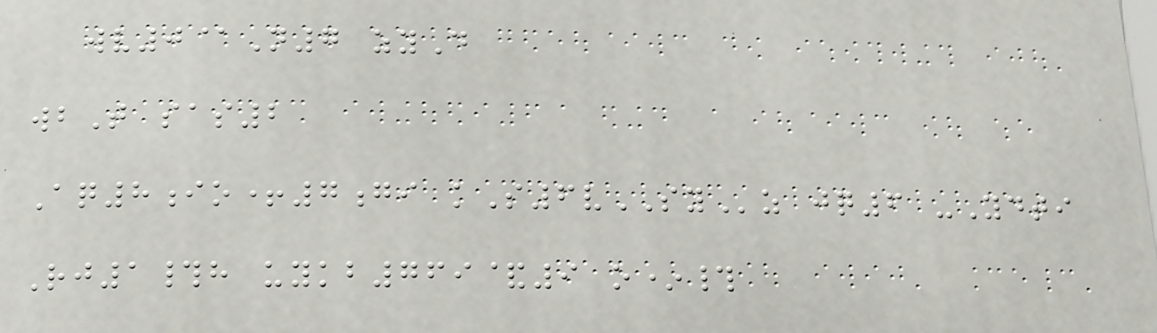wv0@N7 zyD
wbT sas2
Aq8io+7gi kS6vSYz jq6 -Ydti
Rj1#h uykb769&9 o*#
